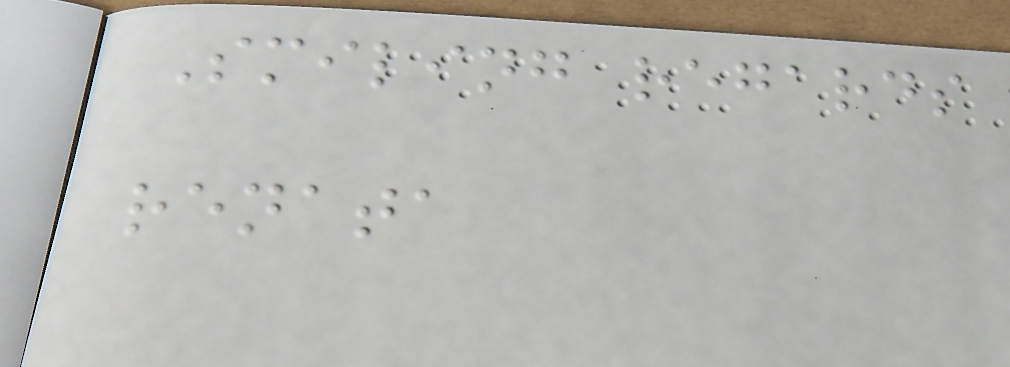Smiling regards
renata
